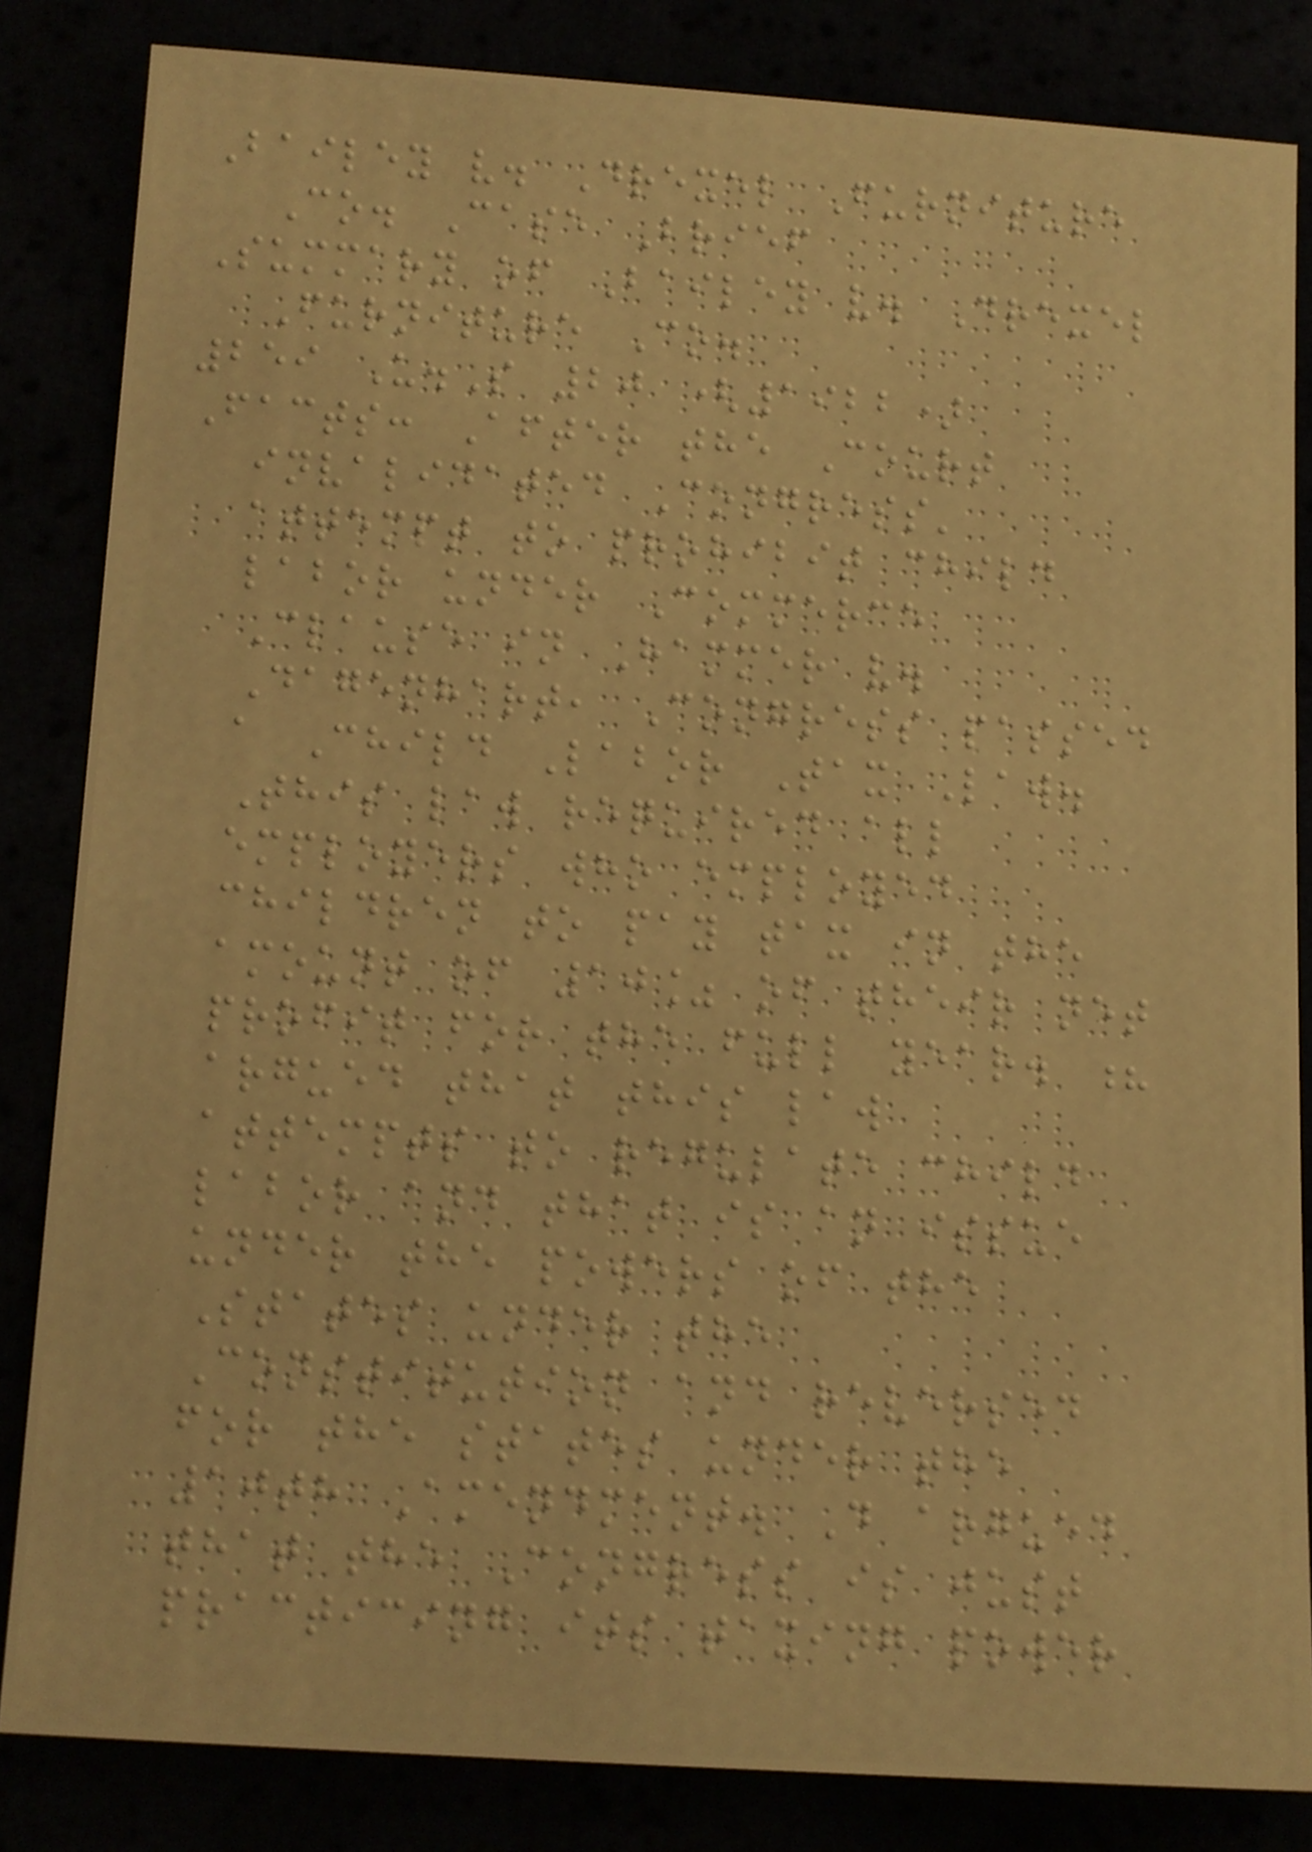Bailey v. Drexel Furniture
Co. Case Brief
Summary of Bailey v. Drexel
Furniture Co.
259 U.S 20 (1922)
Facts: After the Court
invalidated Congress'
attempt to prohibit child
labor under Commerce
Clause in Hammer v.
Dagenhart, Congress passed
a Child Labor Tax Law.
This law required all
employers who employed
children to pay tax in the
amount of 10% of their net
profit for the full year. ?
argued that this law
attempts to regulate child
labor and that is an issue
under the powers of the
States under the
Constitution and reversed
for the states under the
10th Amendment. D argued
that the Congress is just
practicing its taxing power
